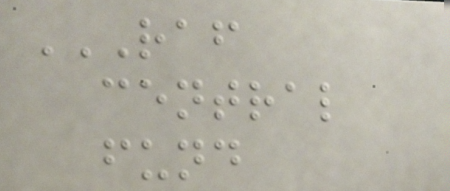RAF
CENTRAL
FUND
